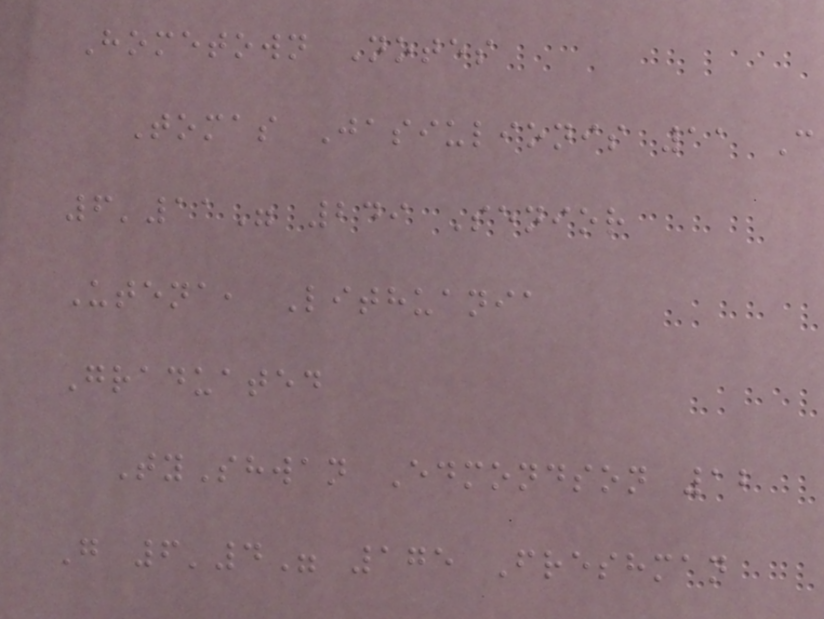Hometown Notes
Tomas Jasiulionis 11 C
6'11" 249 Senior
Utena, Lithuania
Graduated
TyShwan Edmondson 12
G 6'4" 175 Freshman
